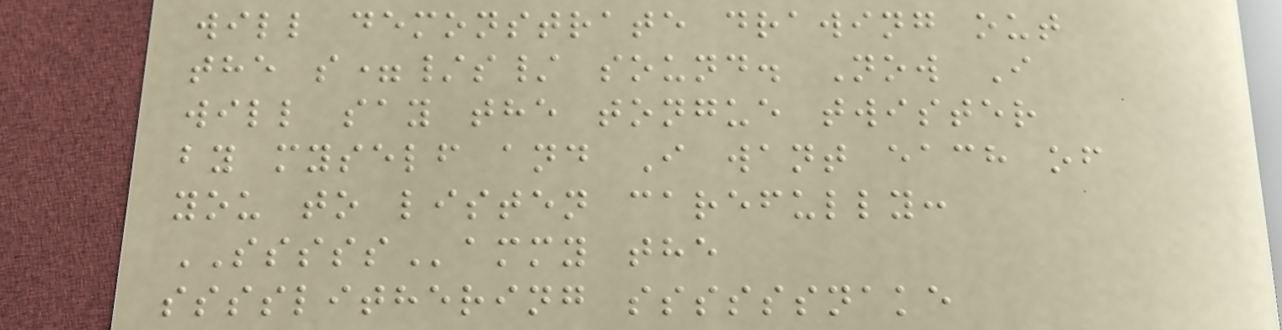will demonstrate drawing out
the s=/s/ sound. Now I
will say the tongue twister
by myself and I want each of
you to listen carefully:
SSSSSammy the
sssslithering ssssssnake
